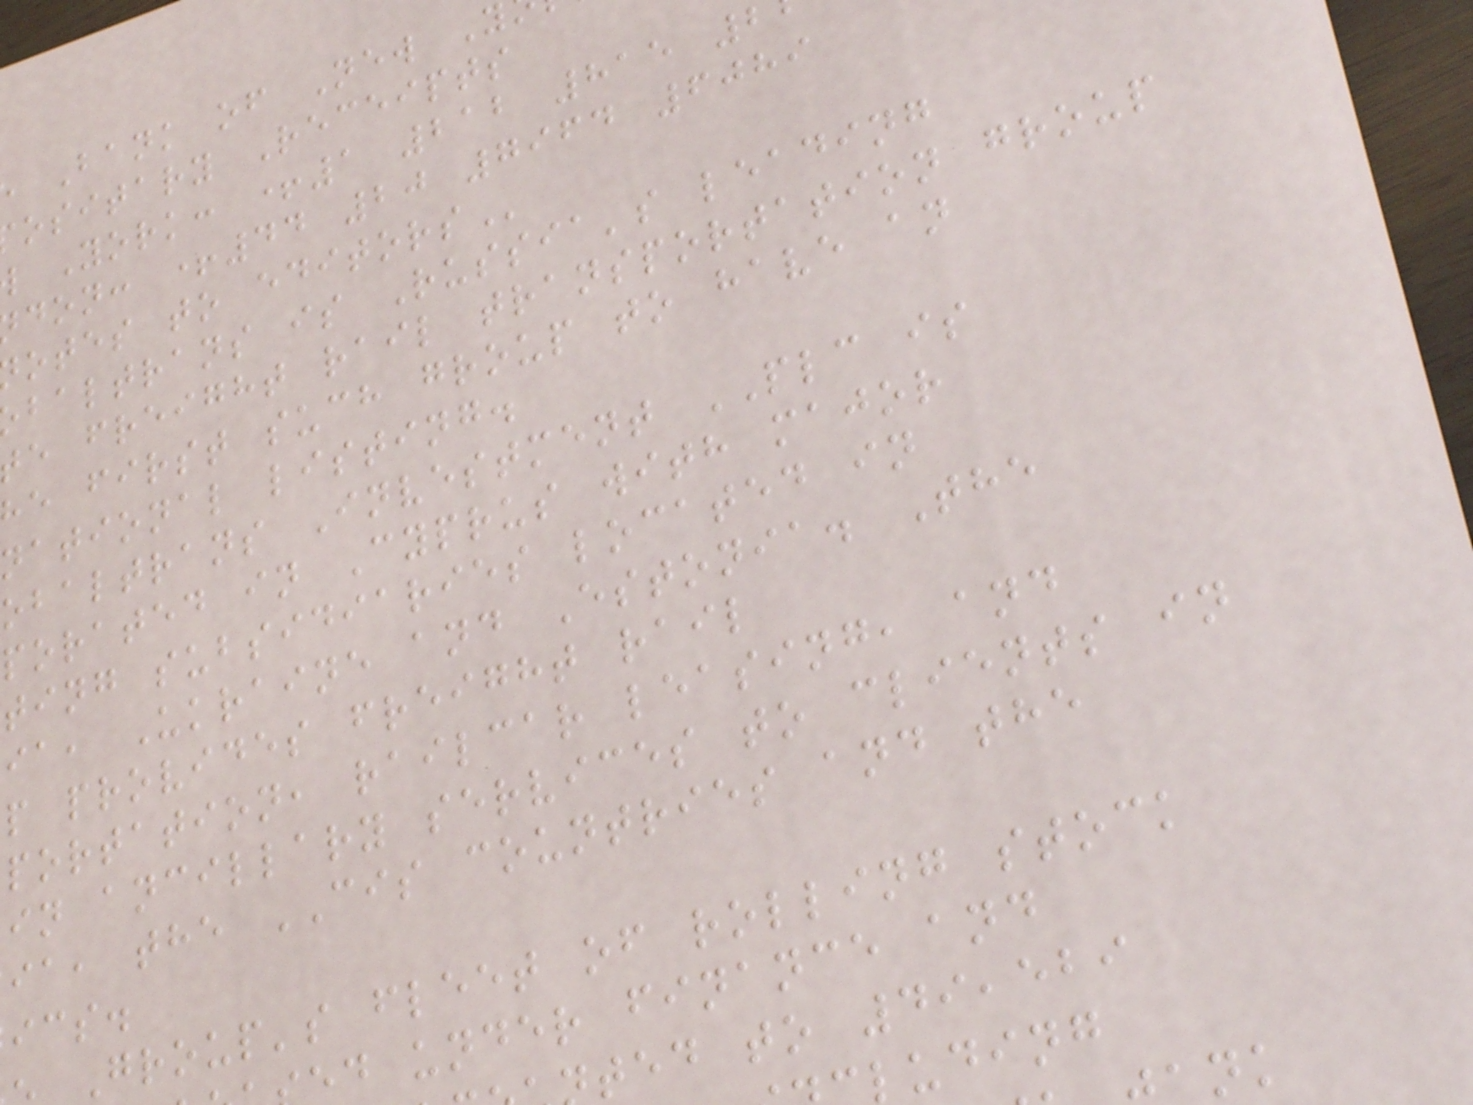Bank of New Y
ositary Receipts
York: +1 212 815 2
don: +44 20 7964 6089
otes to
baltrans is Russia's leading
e freight rail transportation group
he first such group to have an
national listing.
obaltrans Investment PLC is
porated in Cyprus with major
ting subsidiaries located in
ia, Ukraine and Estonia. The
p provides freight rail
portation, railcar leasing, and
in ancillary services to clients in
ia, the CIS countries and the
ics.
Group's fleet of rolling stock
d under finance and
ted to 49,529
